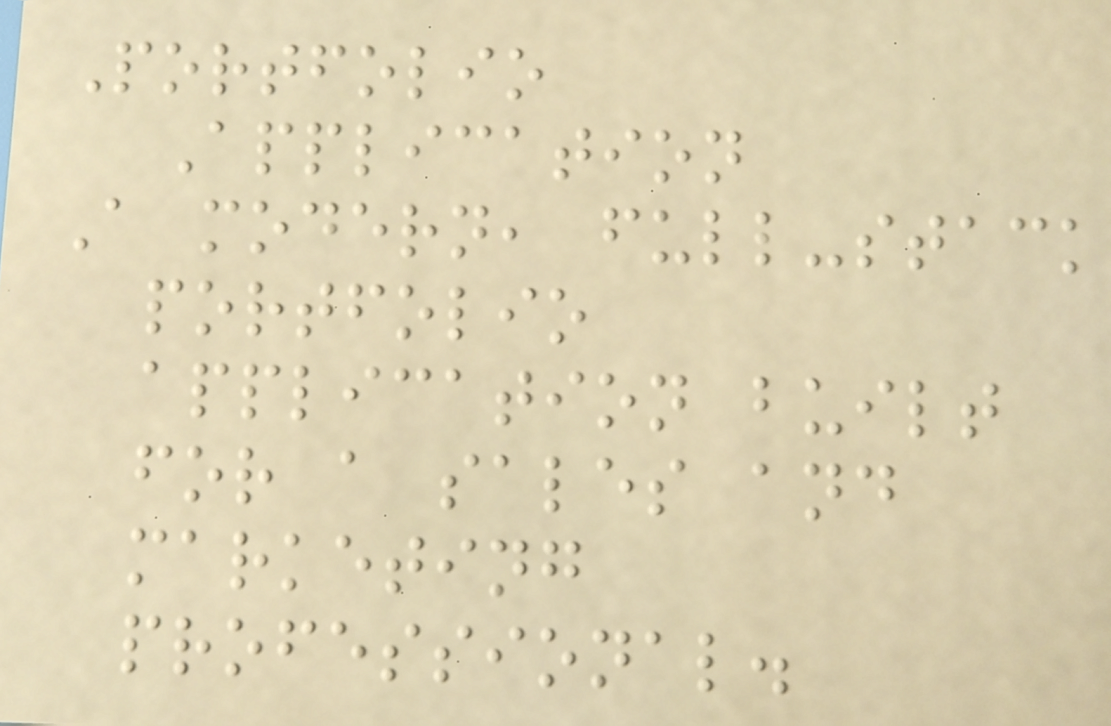Portfolio
Application
A modern, full-stack
portfolio
application built
for a sales and
marketing
professional.
